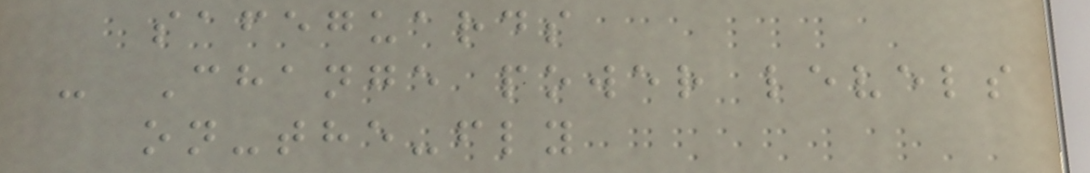safeguards
- Change power levels
on-the-fly
